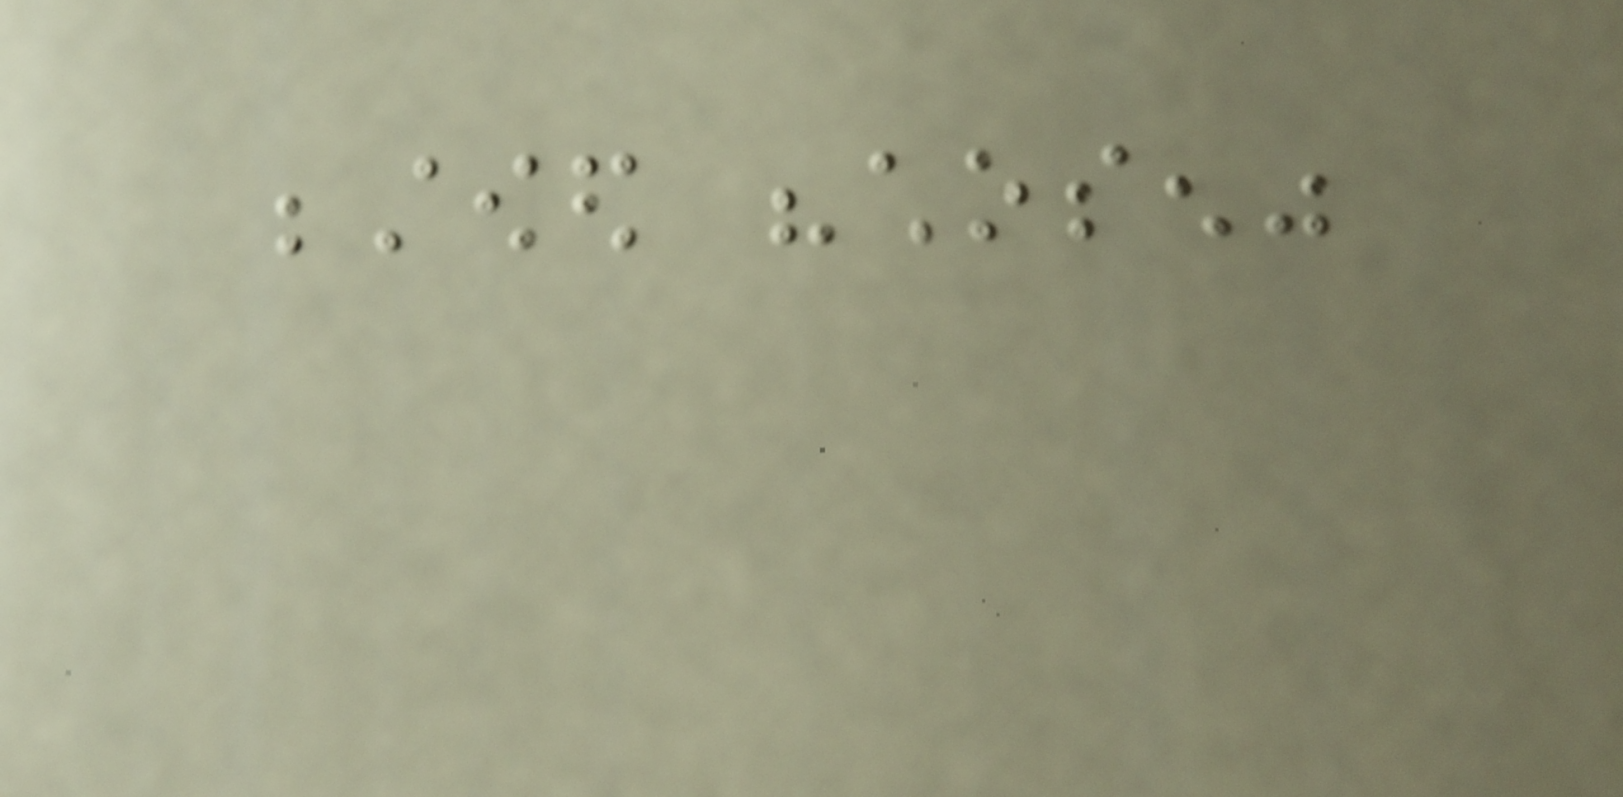bestowed "chosen"
